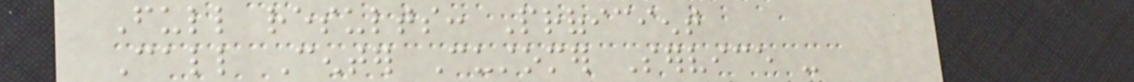Full results: Proficient
Call Center Customer Service -
